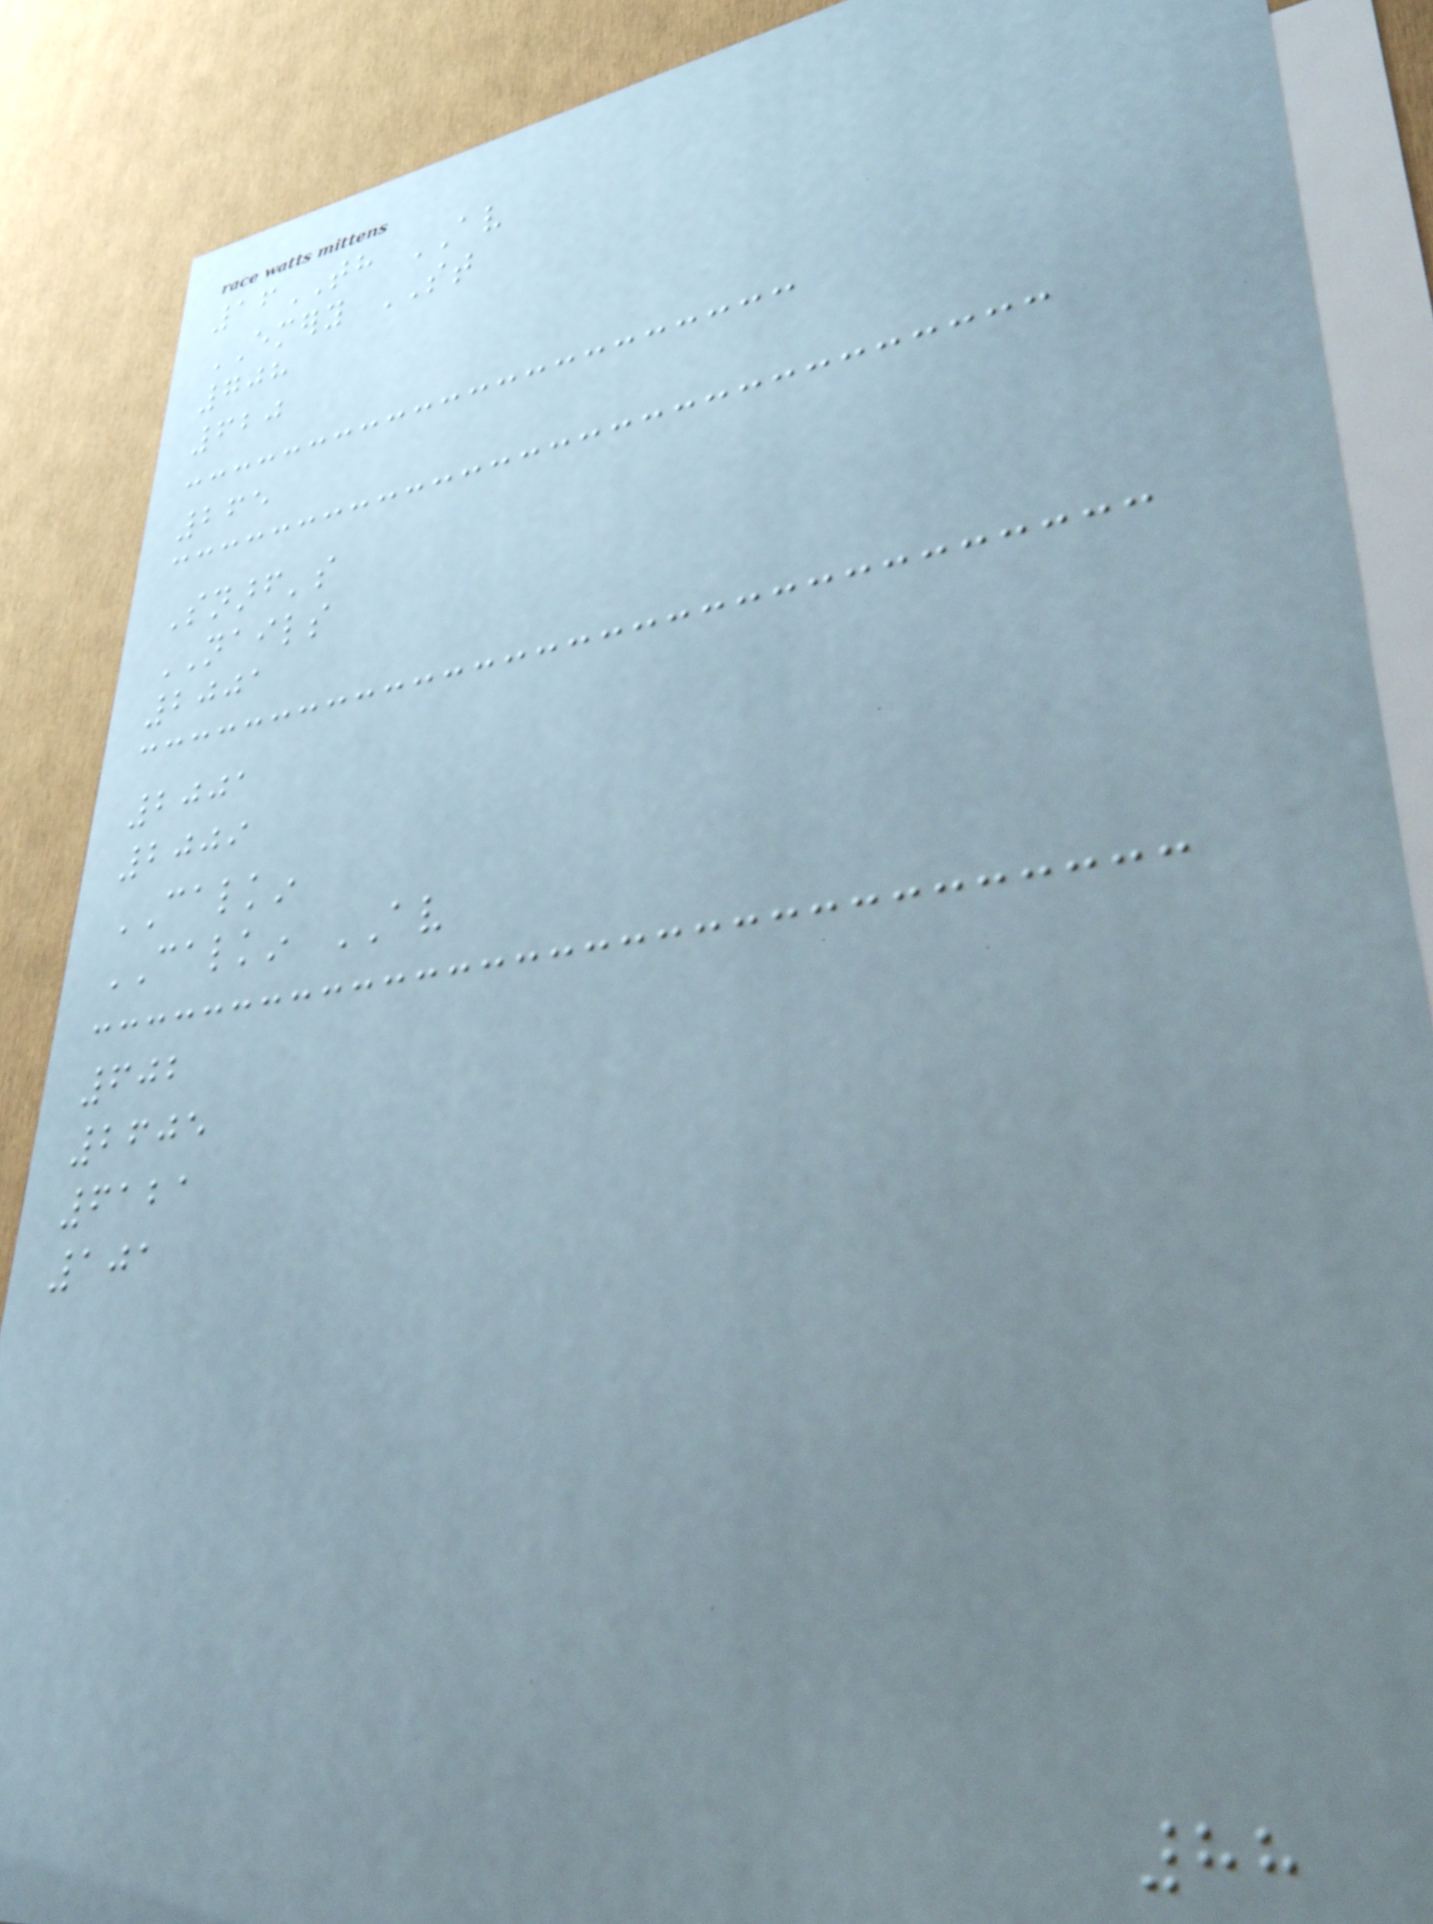16TH AV
EMERY ST
708
620
265
Snarf's
NAILS
2001
2001
2009
CALKIN
CALKIN AV
602
2605
6121
101
88
